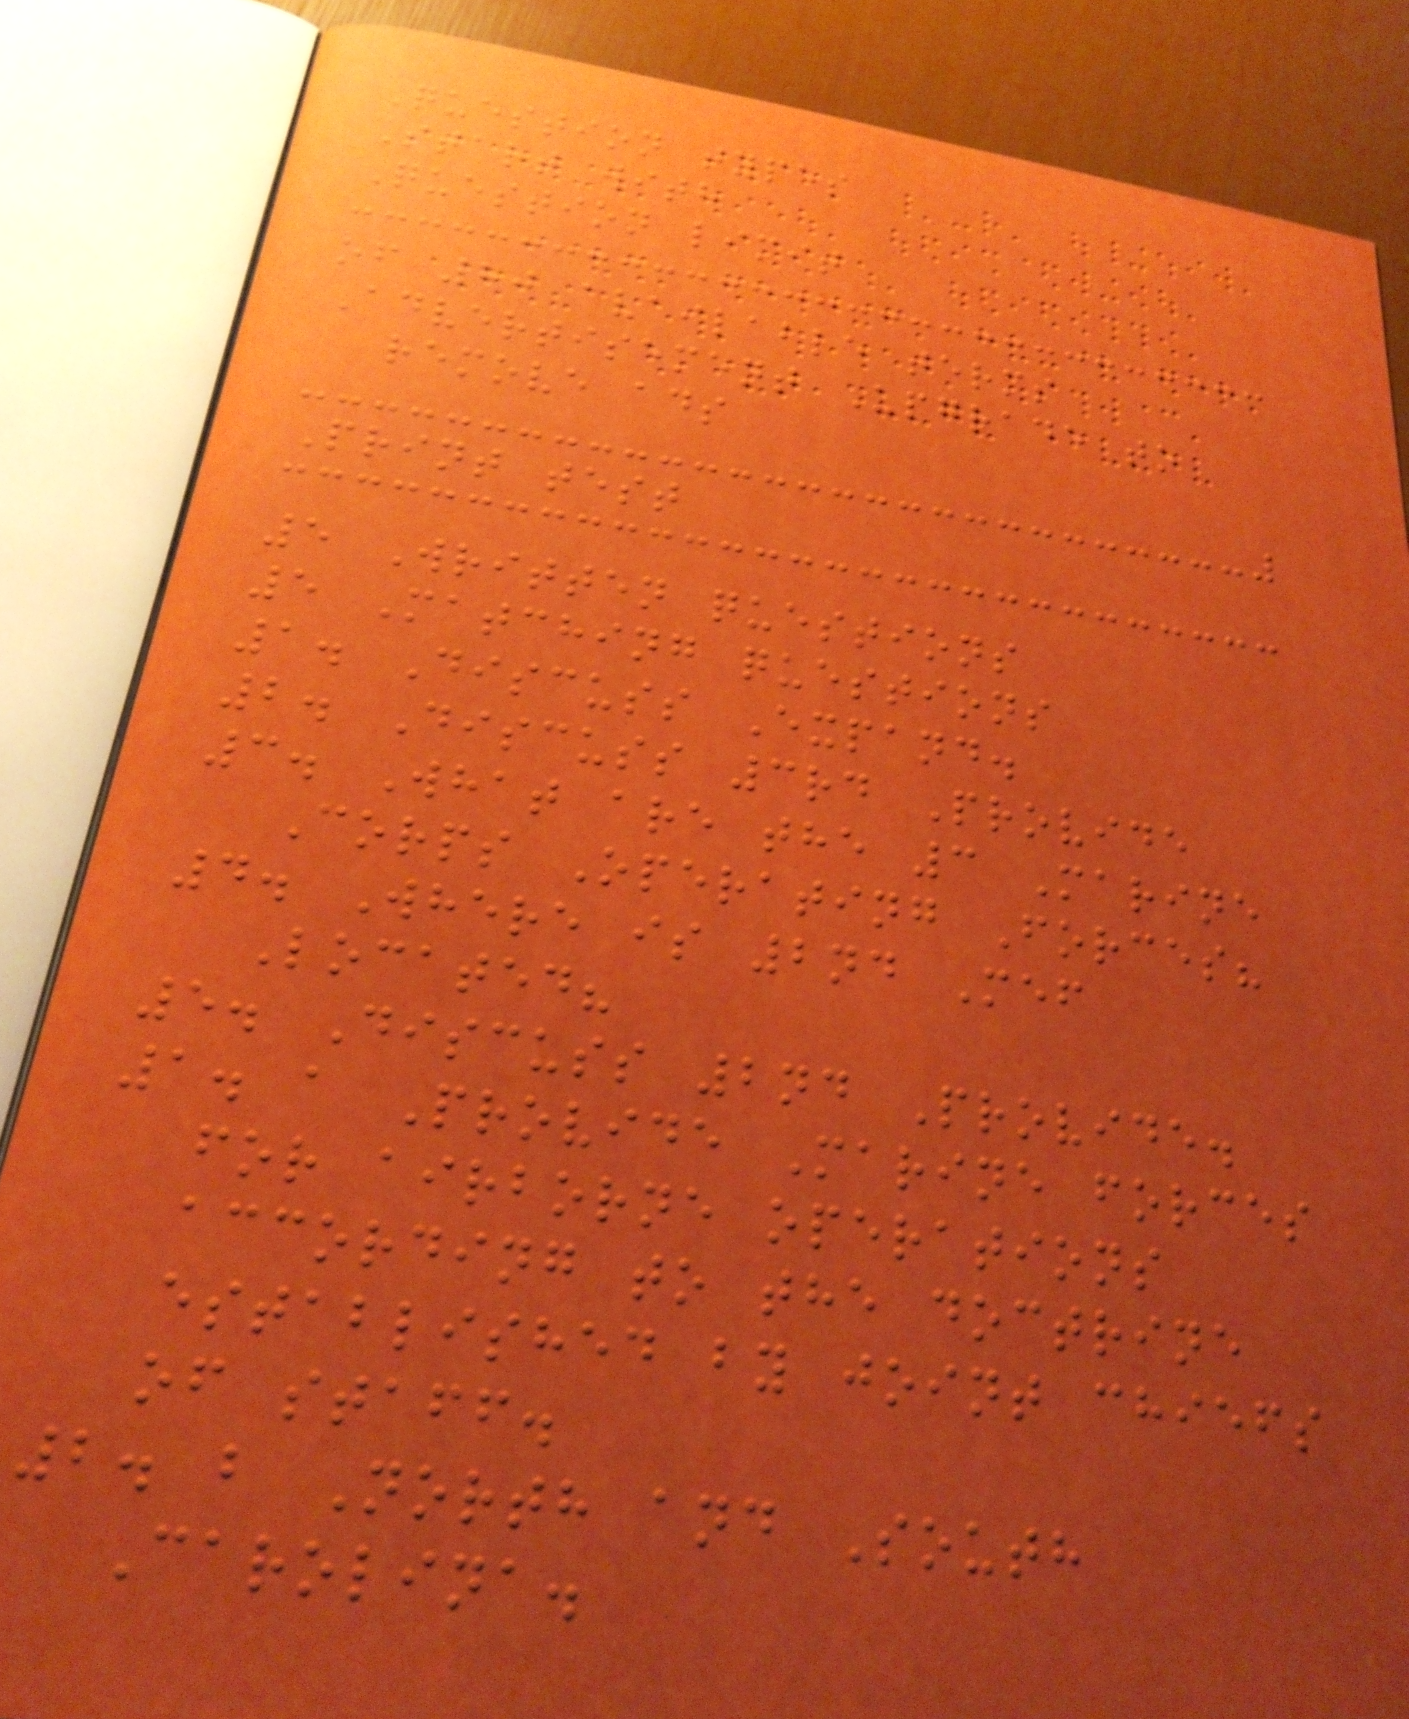Question types
Start with
Question limit
of 80 available terms
Advertisement Upgrade to
remove ads
Print test
5 Written questions
5 Matching questions
1. Discuss Expand.
2. Discuss 3rd Provide
3. What are the 3 Marine
Corps Operating Forces?
4. Where is 2nd Mef
Located?
5. Discuss 2nd Provide.
1. a Provide Marine forces
for airborne operations
according to the doctrine
established by joint chiefs
of staff.
2. b North and South
Carolina.
